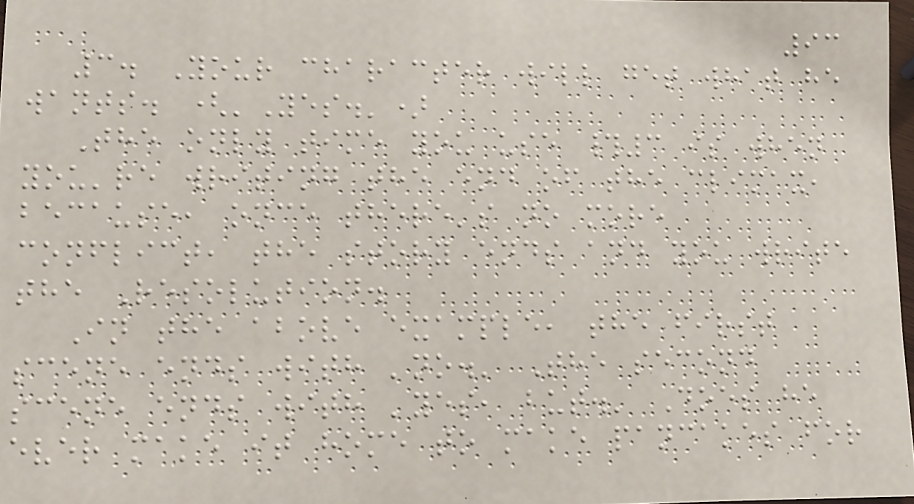93
3. Your character will get what he
wants. ('Yes.')
The only time you use #3 is when
you're writing the end of the climax,
because, once there's no more
conflict, the story ends and you write
the Resolution.
In the above example, the first
scene ends with 'no.' The second
scene ends with 'yes, but.' Does he
ever make it home to make pancakes for
